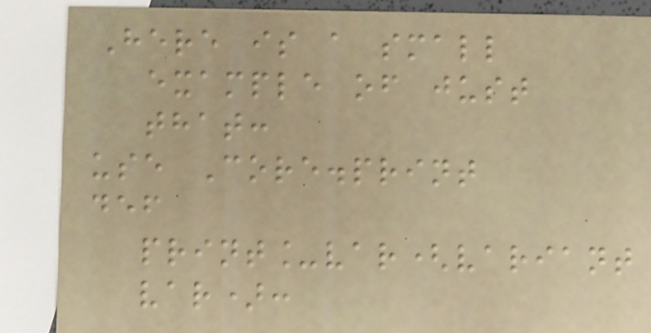Here is a small
example of just
that:
use Core.print
def
print_var(variant
var):
